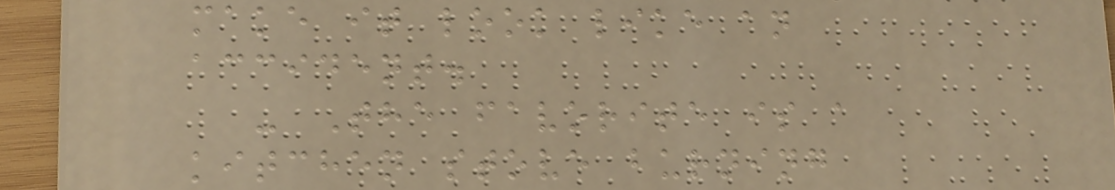make it look like an
accident.
- The favorite is a
kitchen stove burning
